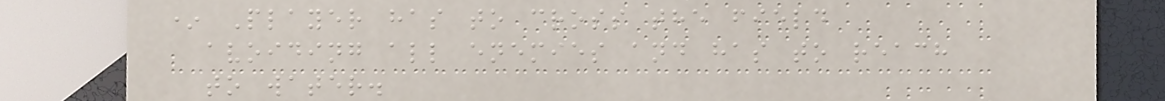* Player has to cross the field
avoiding all enemies and has to reach
to water.
